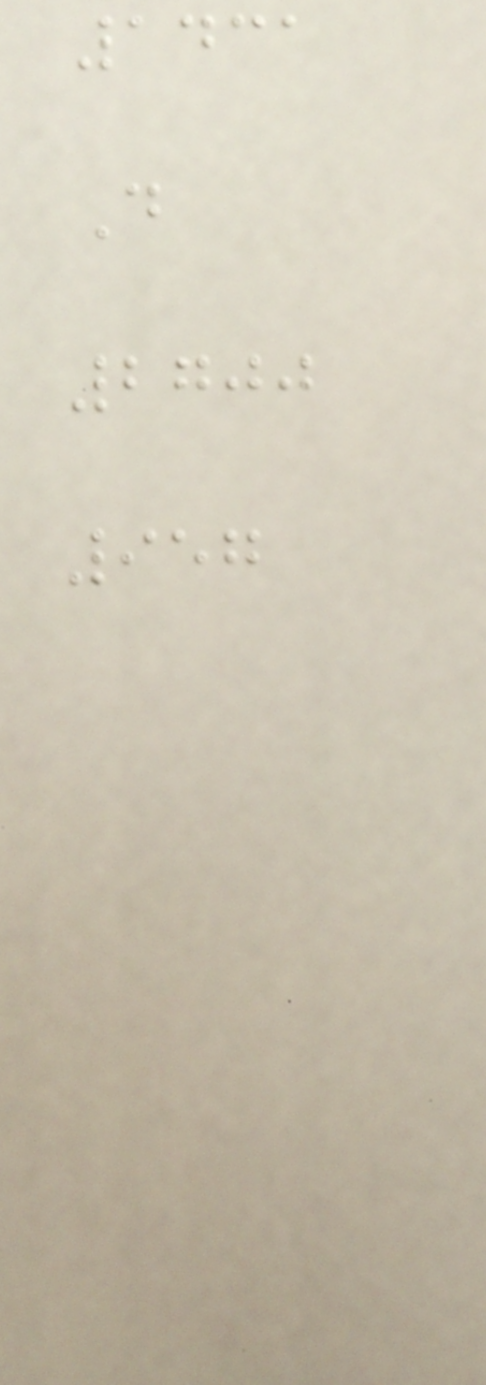1431
D
2700
957
